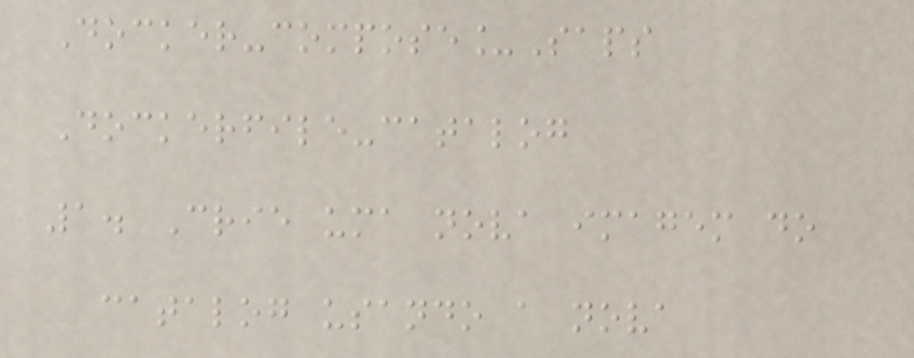Docker-compose_Saps
Dockerfile-catalog
1. Crie uma nova imagem do
catalog usando a nova
